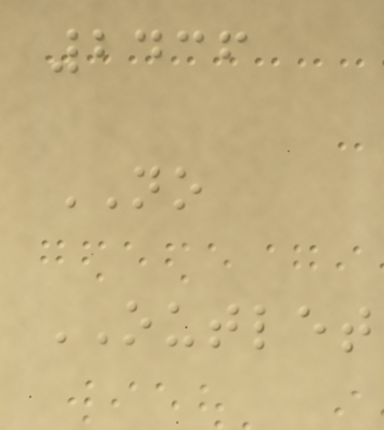2436
NO
OUTLET
